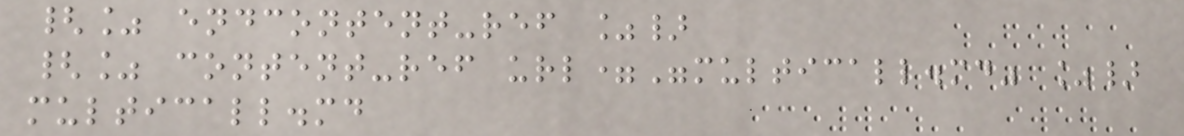{% endcontent-ref %}
{% content-ref url="multicall.md" %}
multicall.md
